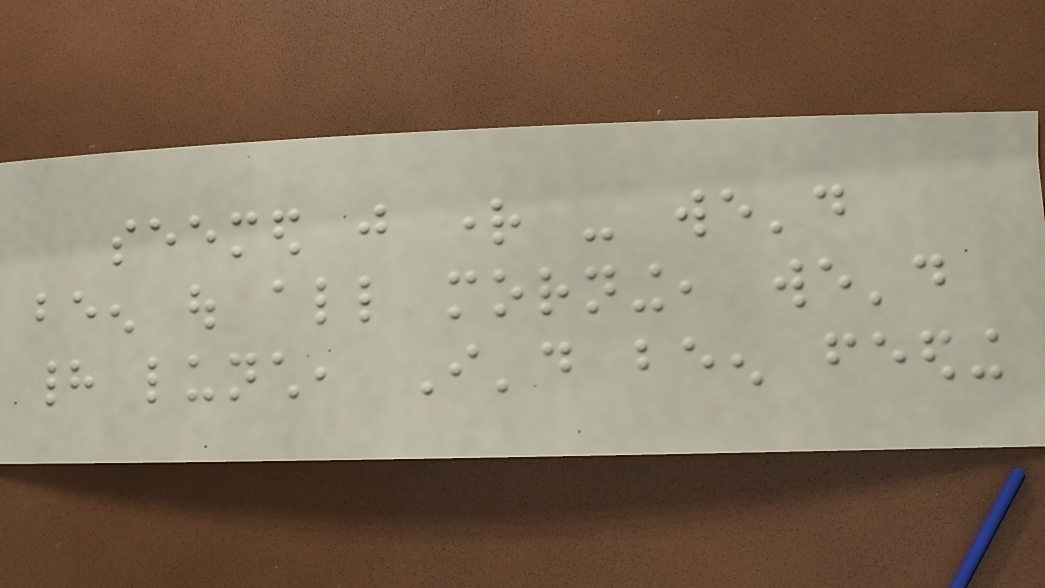seemed just right - we'd
been out all morning, we'd
had lunch, I'd been feeding
